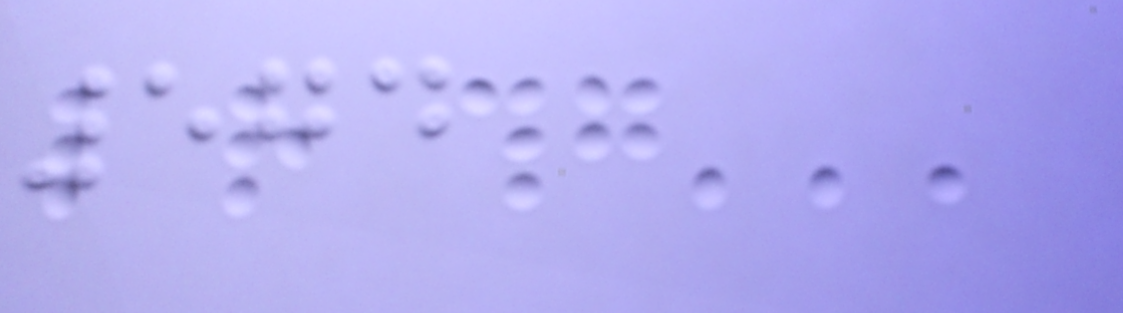574
